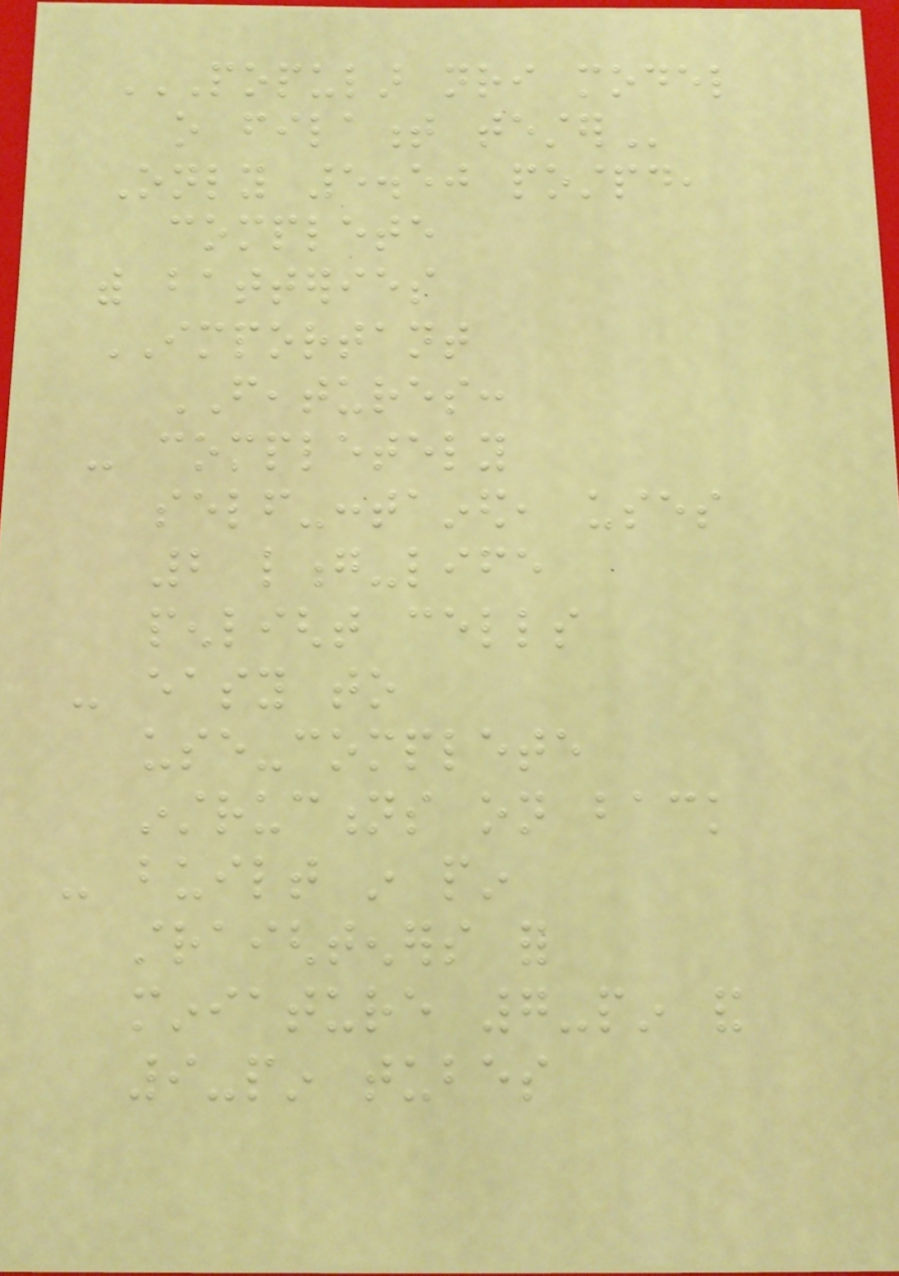POPULAR NRI MODEL
O FILAMENT TESTER
Only 5.50 postpaid,
complete
with batteries
IMPORTANT
FEATURES:
- completely
self-contained, uses
2 long-life
penlight cells
- easy to
use-complete
instructions on back
- built in pin
straighteners for
miniature 7-pin and
9-pin tubes
